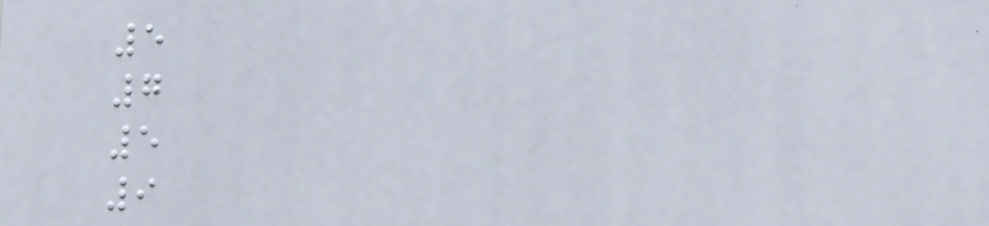5
7
5
9
